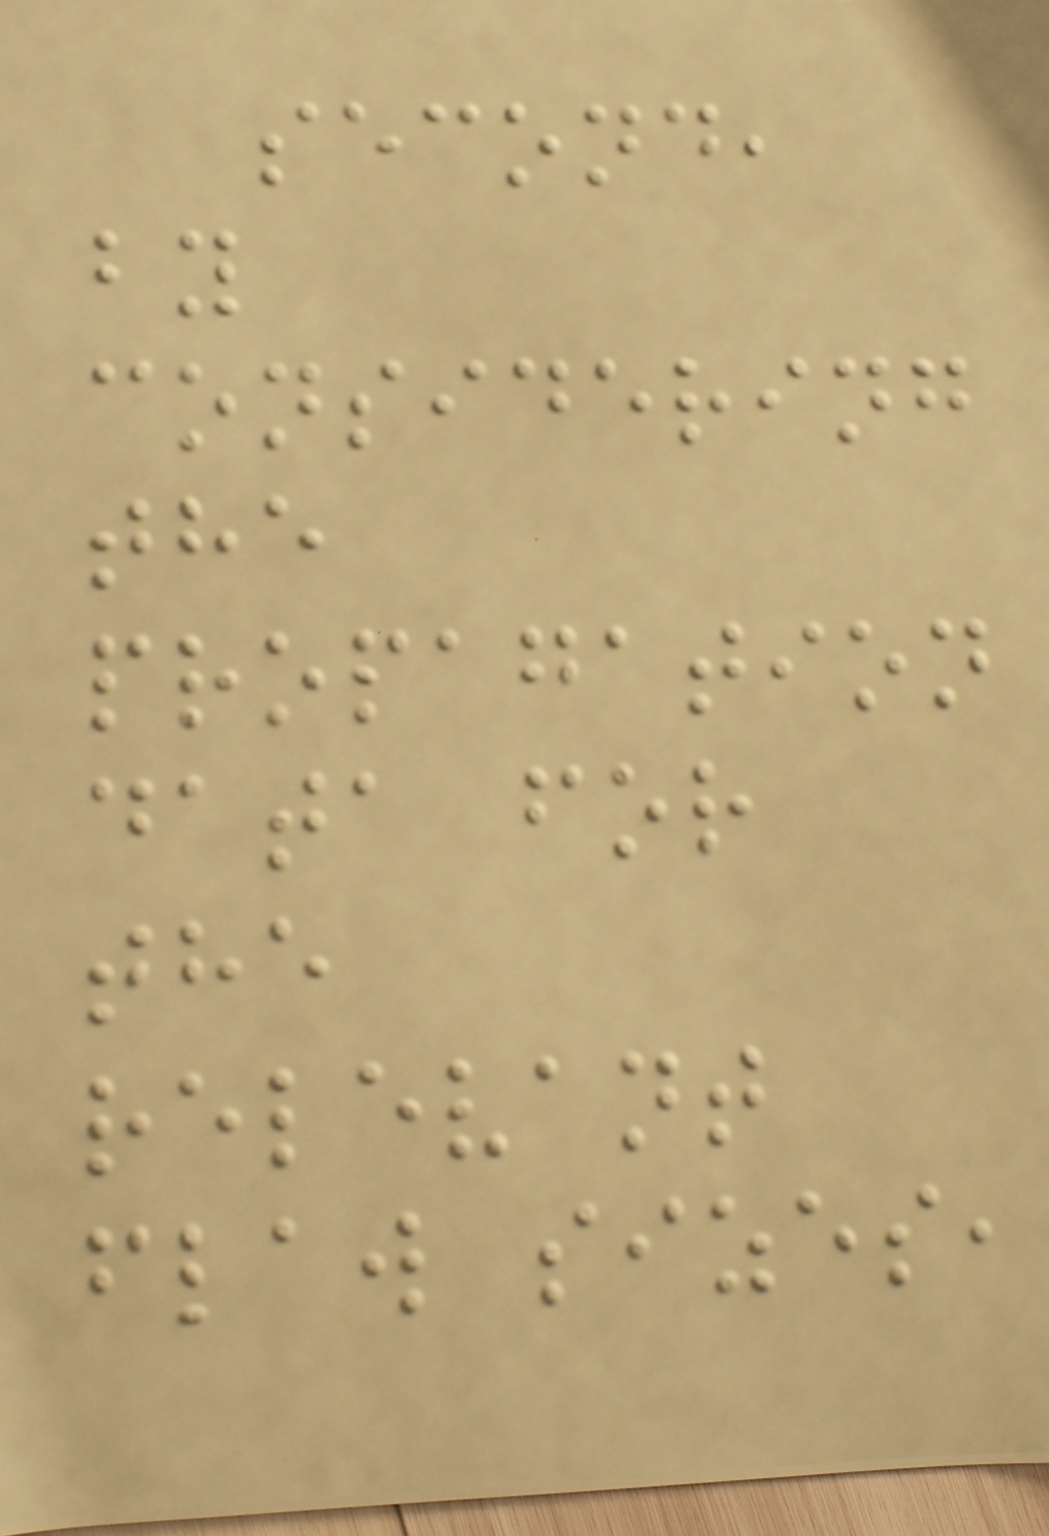second,
by
considering
the
propagation
data for
the
relevant
flaw sizes,
